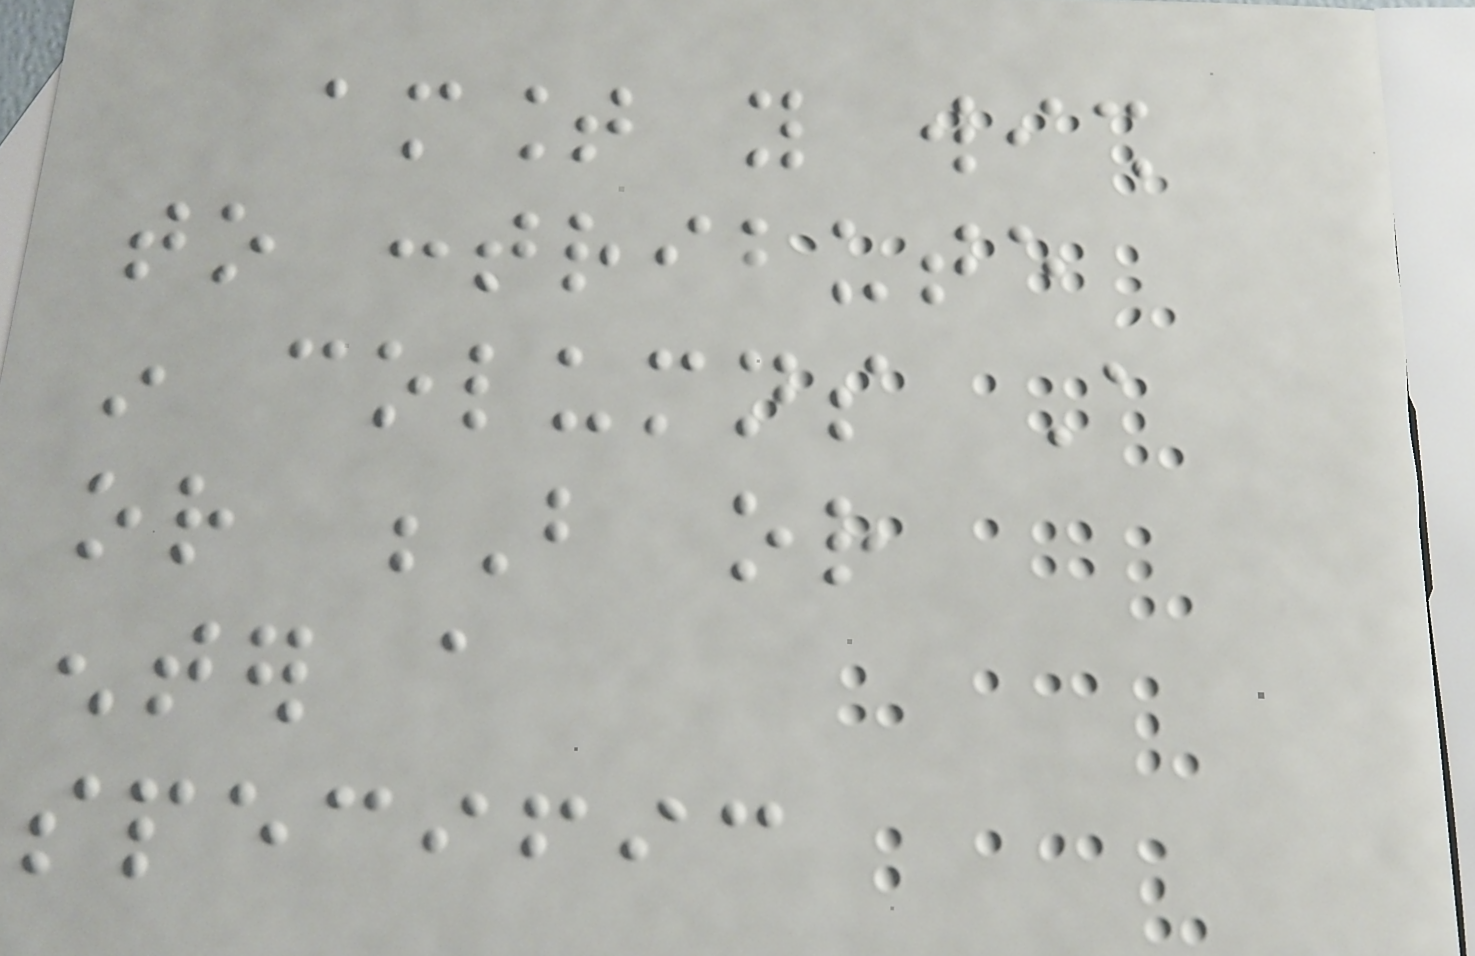amount you wish
to contribute
in columns A
or B or
enter a
specific
